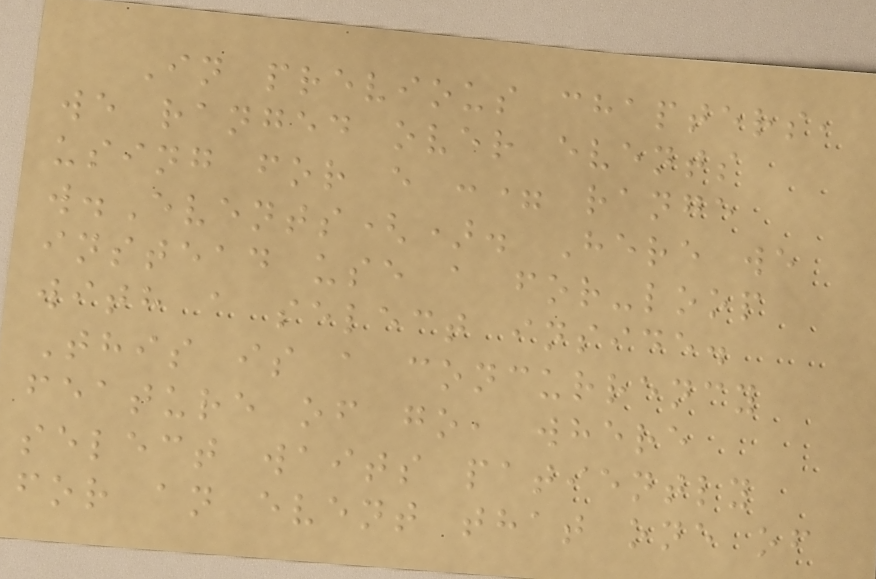In previous chapters,
we ranged over events
using for e := range
w.Events(). Here we
instead use a for-loop
with a select inside.
This is a concurrency
feature of go, where
select waits patiently
for an event that one of
